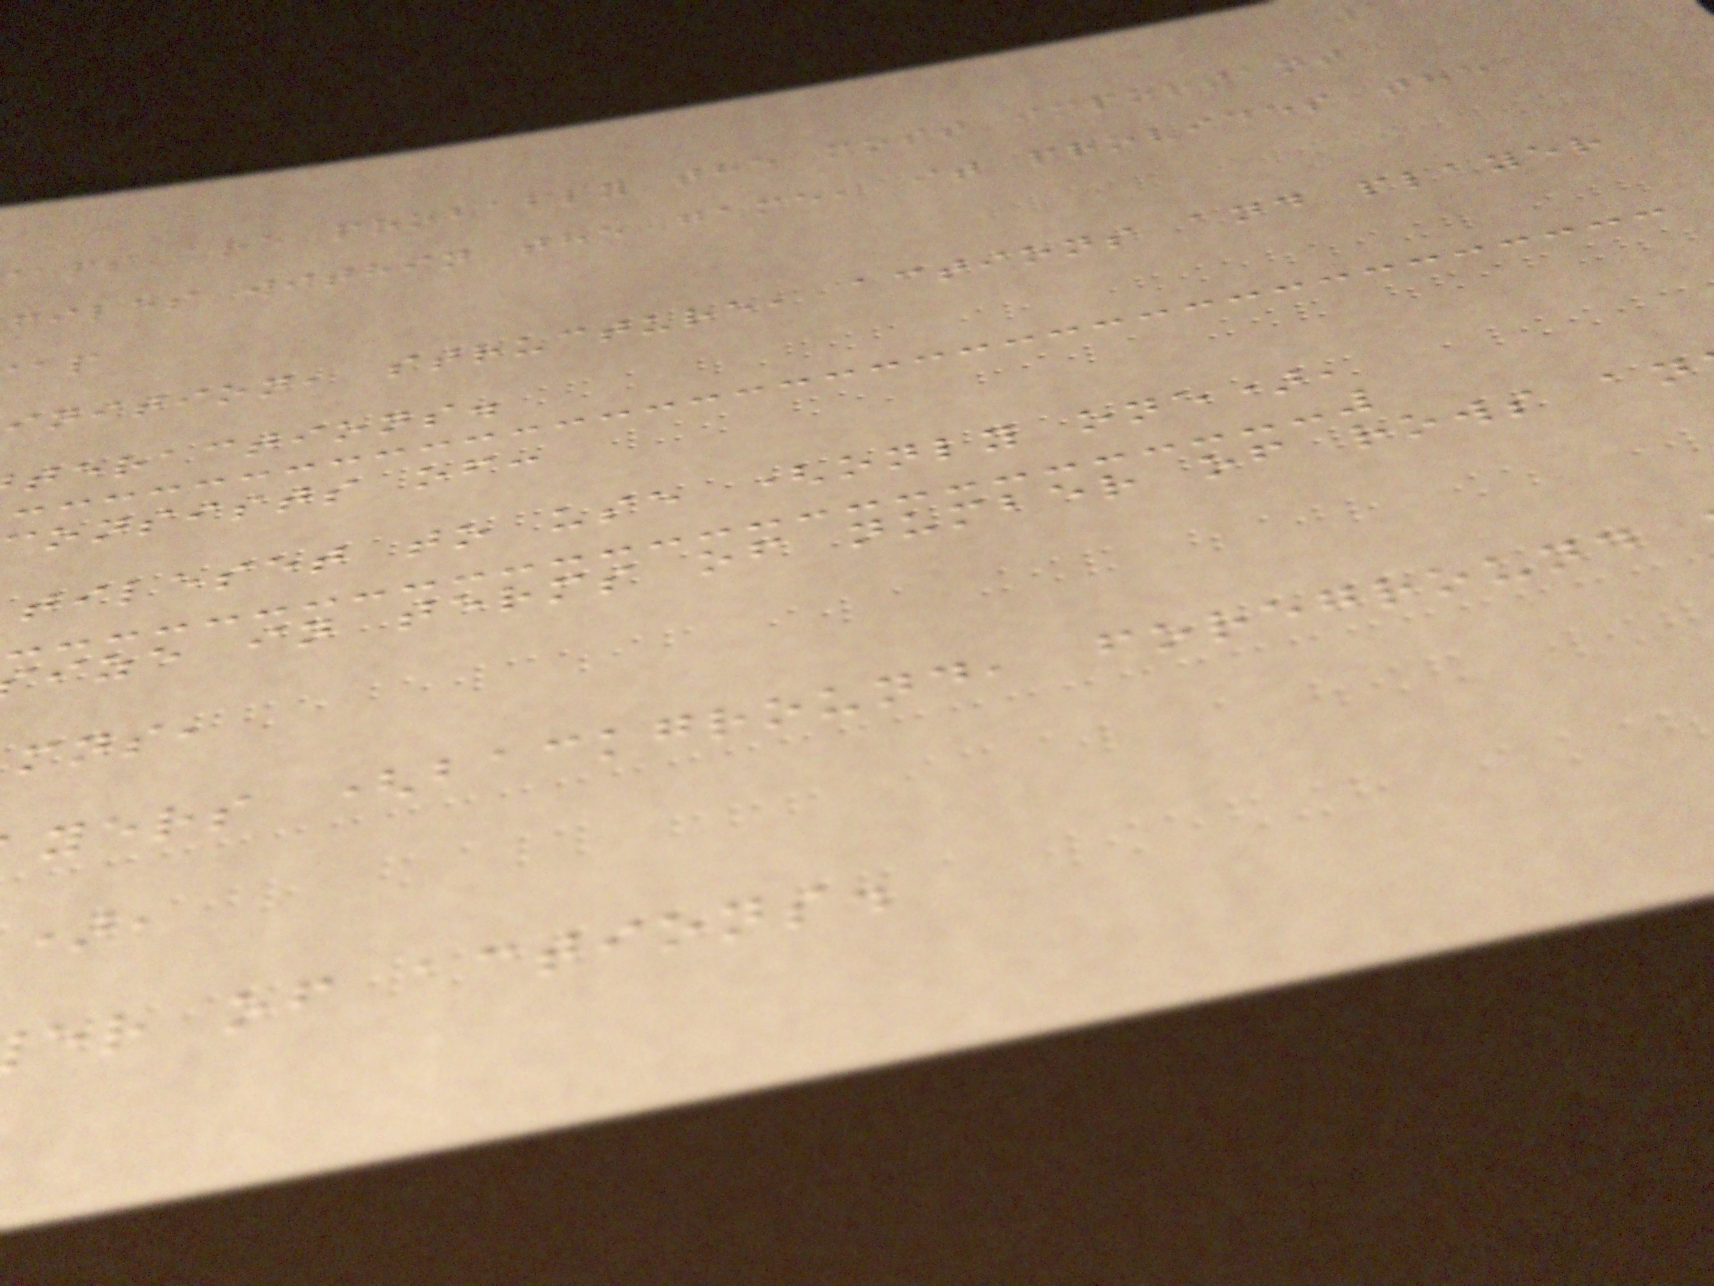aps are probably the most important
files within the game, it provides the
inition, structure, actions and player
teractions.
onsists of:
tileset to use (only one),
ize in terms of number of rows an
mns,
yers (background, foreground
er of actions.
